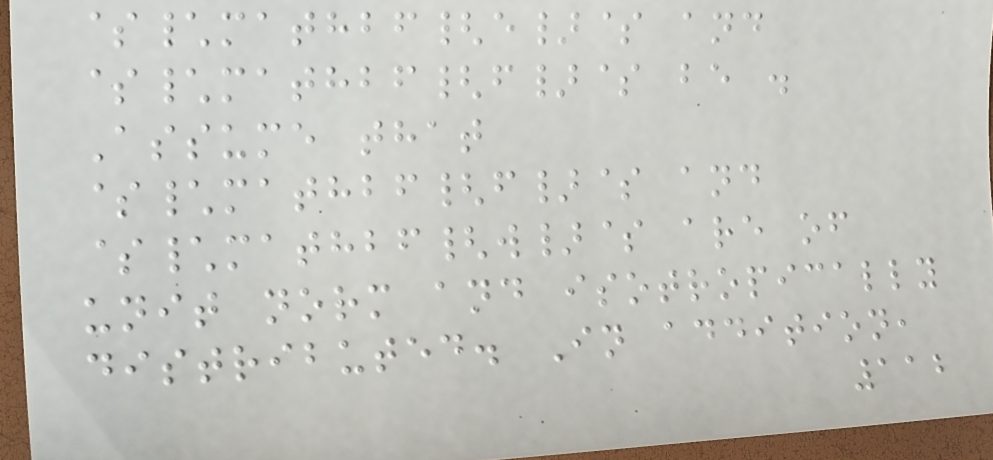$\mathbf{e}$ and
$\mathbf{f}$ be .
Assume that
$\mathbf{f}$ and
$\mathbf{w}$ are of
unit norm and isotropically
distributed. In addition,
112
